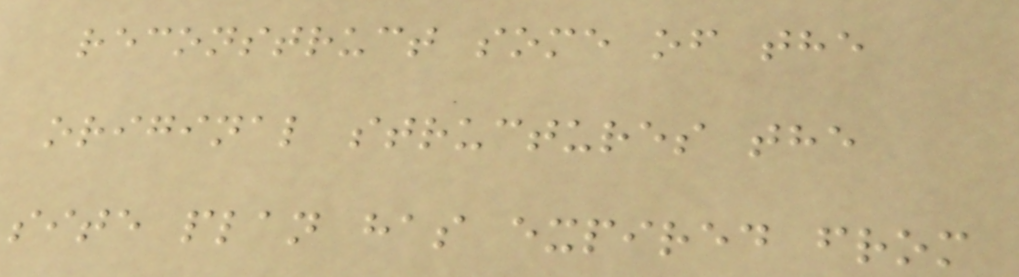reconstruct some of the
original structures the
site plan has expired from
